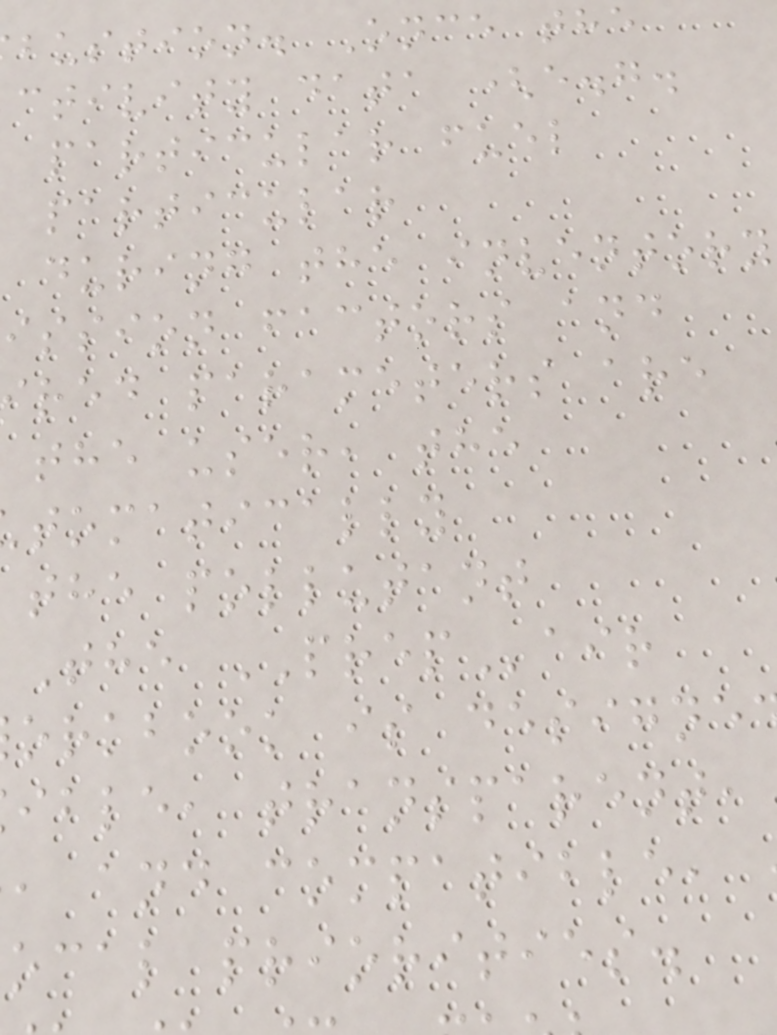bustion. Once the
ctivity data (e.g.
particular fuel
particular
during the inventory
ission factors and
red parameters are
the user, the
tomatically
the pollutant
The PREPair
orkbook is designe
ible, transparent,
, and compatible,
ocal priorities.
